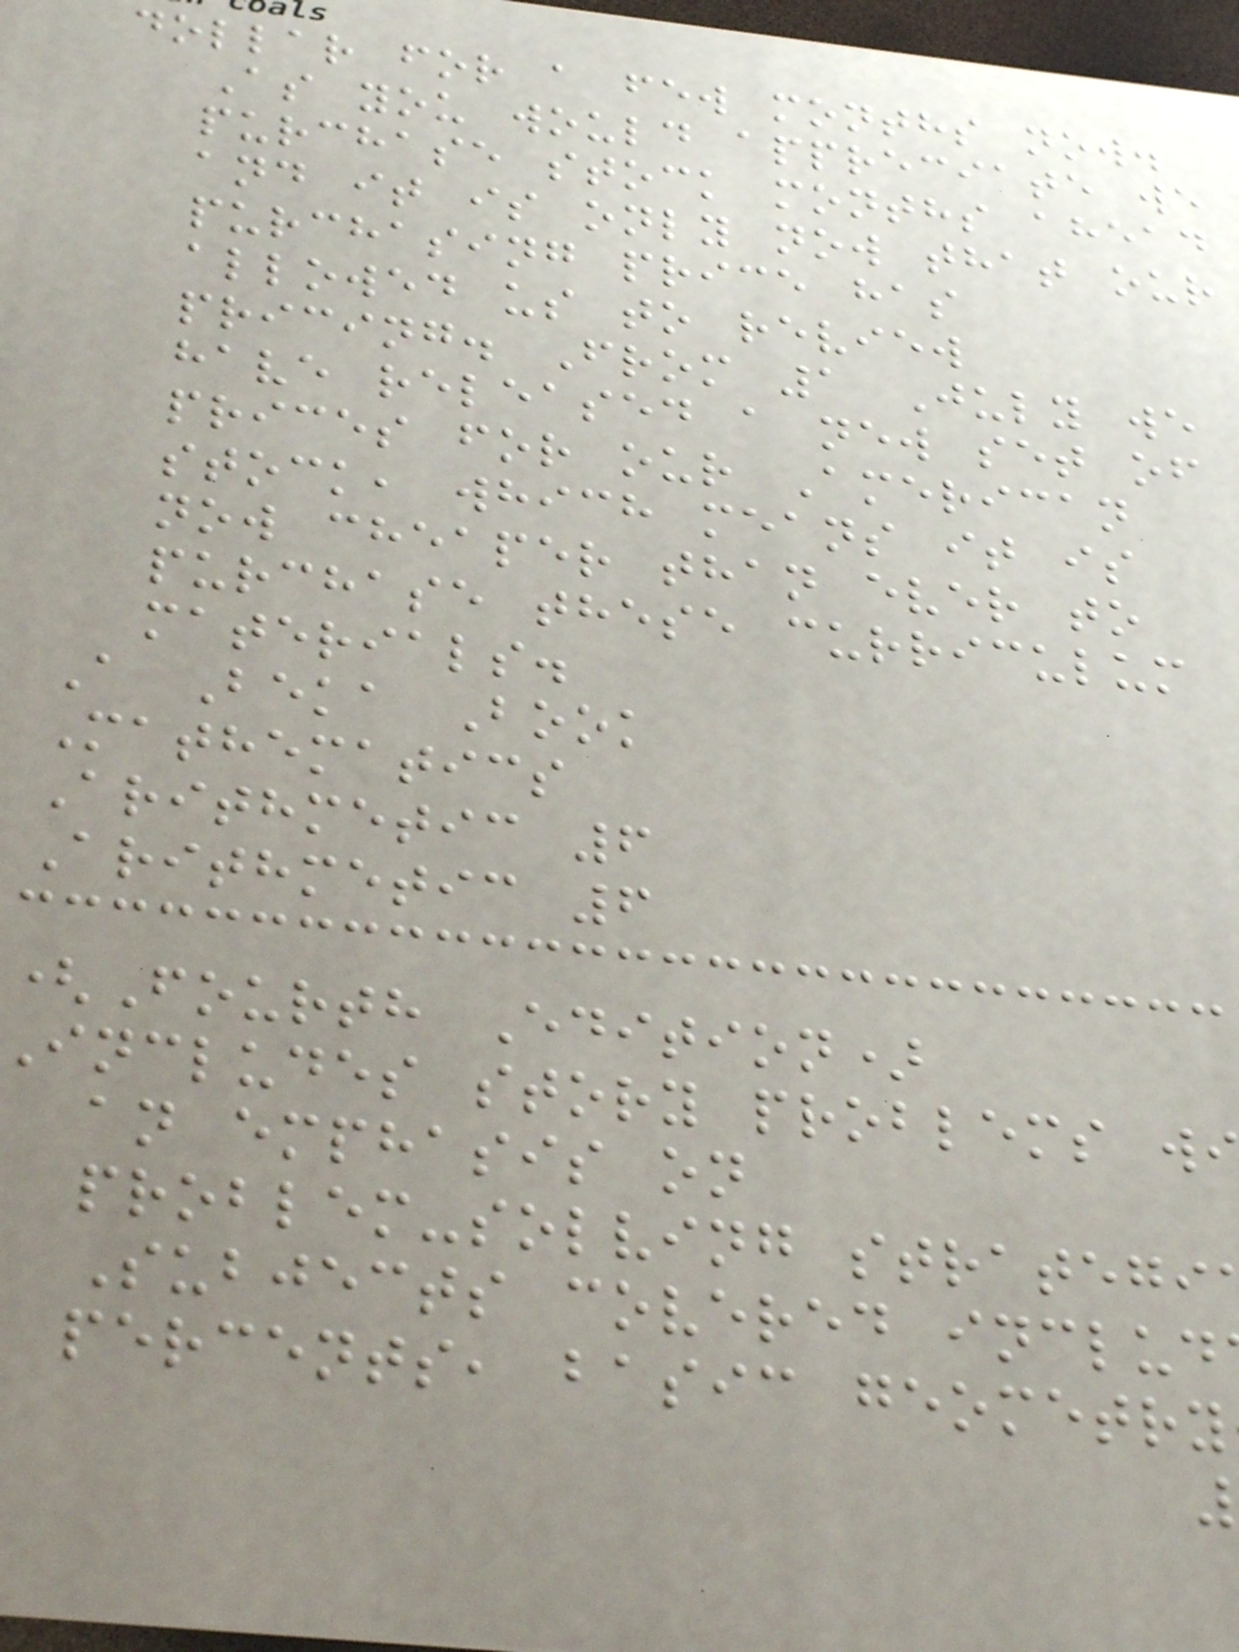dollar for a few months now.
As you would appreciate we
purchase stock months ahead
and it is only now that our
purchasing price has
allowed us to review
pricing. From 1 July we
have released a new set of
prices for our American
stock, which means it is
now cheaper than ever to
purchase these curriculum
materials.
A Beka Book
Mathematics
Arithmetic 6
Arithmetic 6
(Fourth Edition)
includes story problems w
an emphasis on
problem-solving strategi
Subjects covered includ
percents, basic geometry
